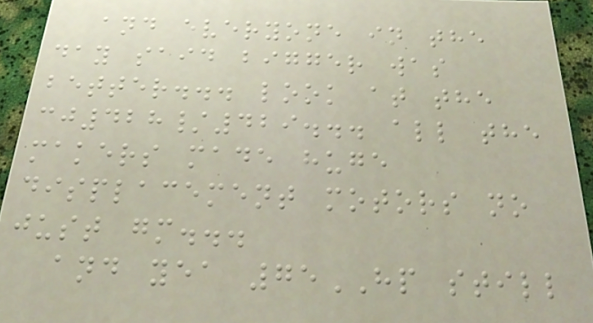and everyone in the
day said bigger was
better... look at the
cj428/429... all the
makers made huge
displacement motors no
just gm...
and yea 75HP still
